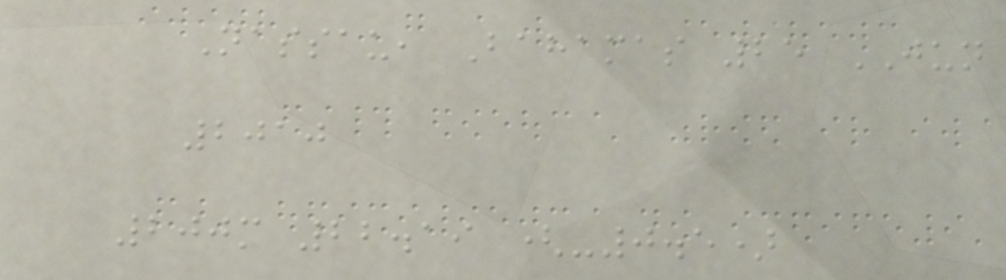Nassau, Bahamas 25 JUN
2010
200m 22.19 (-0.5)
